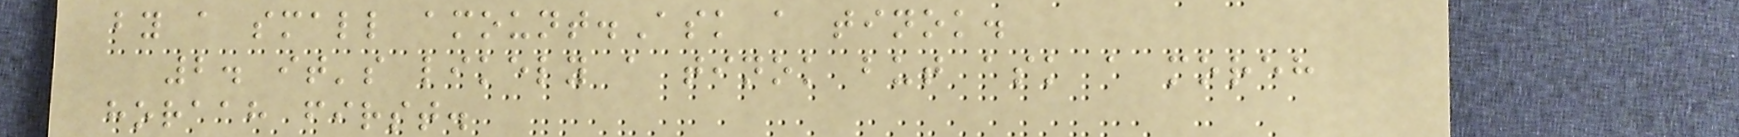by a small amount.Ask a tinok.
2. it's likely a tinok but ask a moreh
horaah first.
